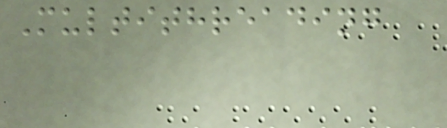Multithreading
